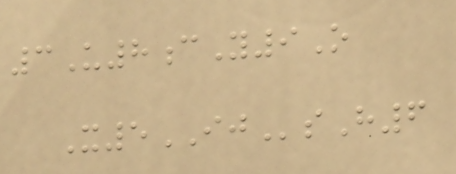3U8cY9O
X5IJsH6
